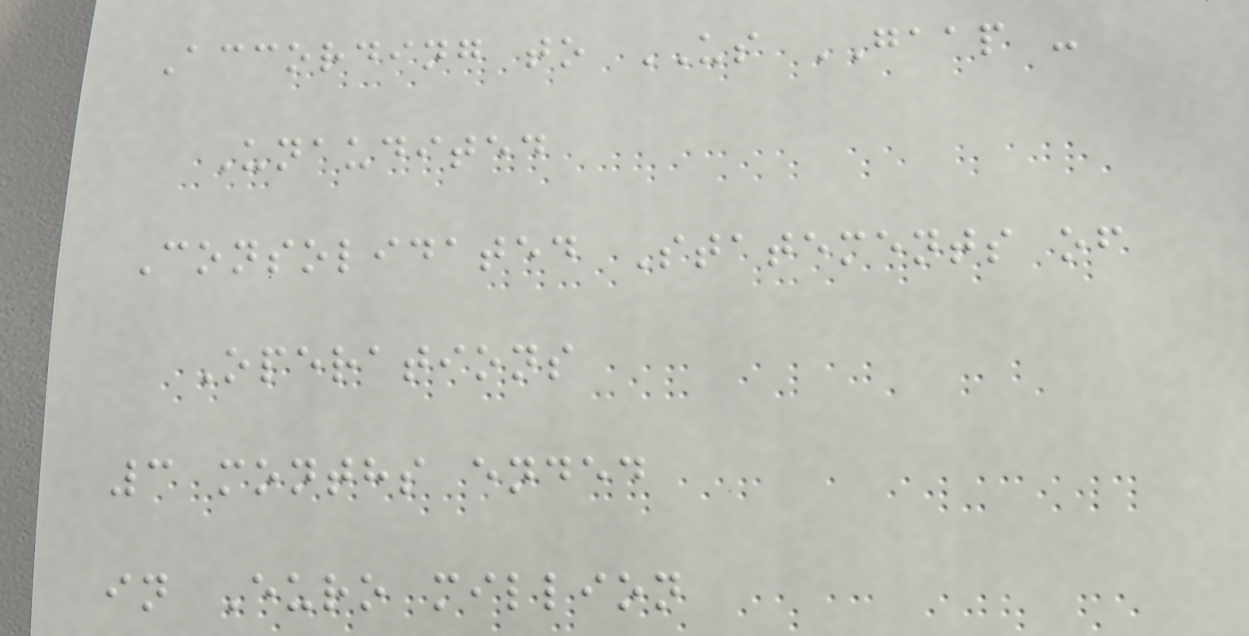According to US GAAP -
Unaudited
Consolidated Statements of
Operations
3 months ended
in Euro million
